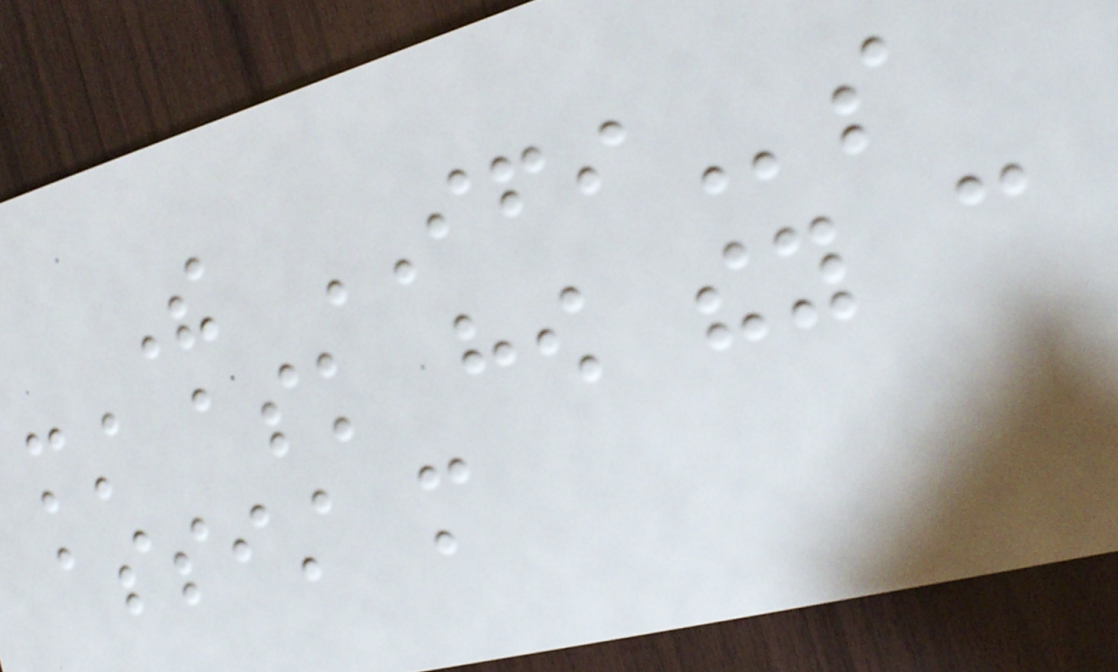The IFIs
must ask how they can
assist more
